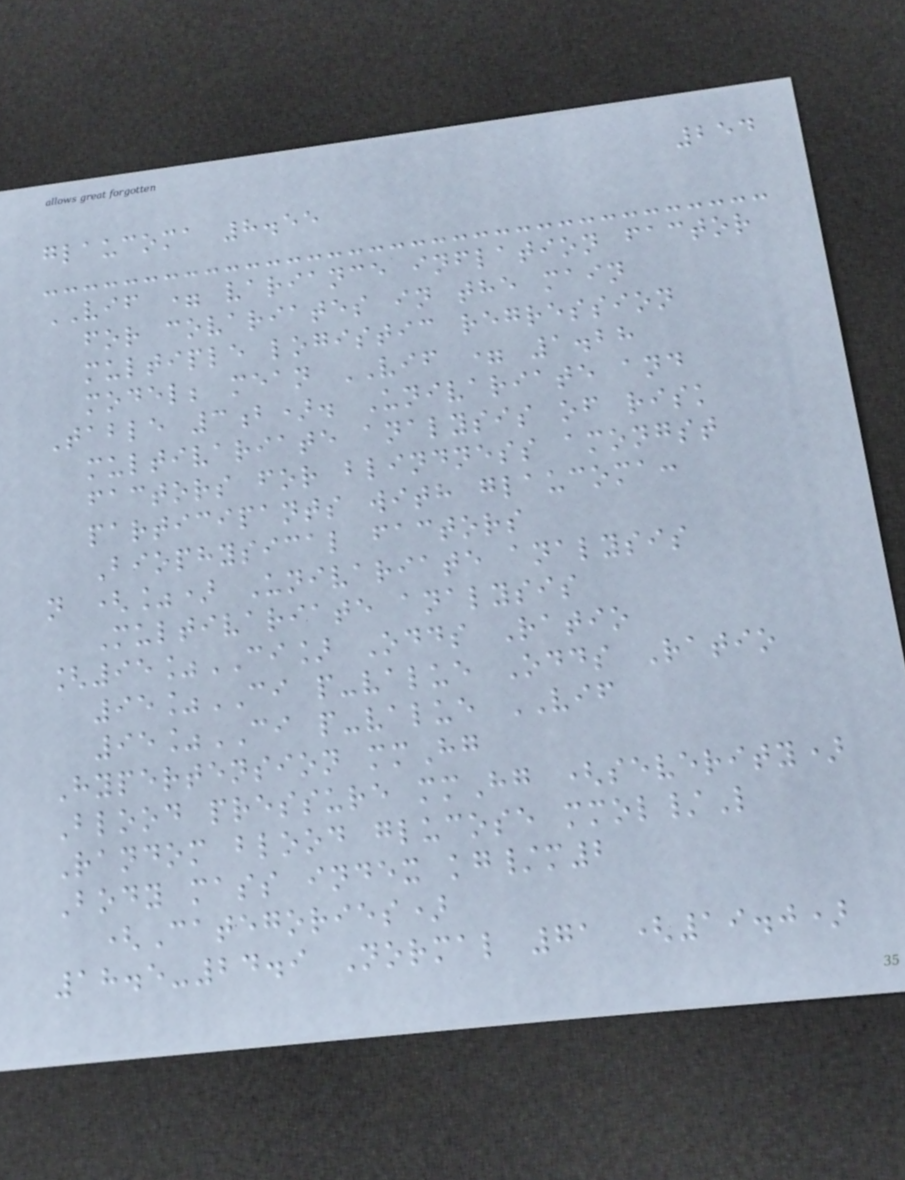254
glaucoma 8.55
VIF = variance inflation factor
for covariates in the main
multiple logistic regression
model; mean VIF = 1.28
Table 3b). Univariate and
multivariate analysis of risk
factors for blindness amongst
participants with glaucoma:
Biophysical factors
n (%) Univariate analysis
Multivariate analysis
[95%CI] Odds Ratio
95%CI p-value Odds Ratio
95%CI p-value VIF
Hypertension mmHg
Blood pressure mmHg (severity)
Random blood glucose mmol/L
Body mass index kg/m2
(Categories)
18.5-24.9 Normal 71 (19.0)
